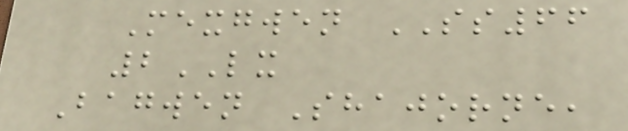Mexgwen SS66
2LX
Bagwen Shajorne,
